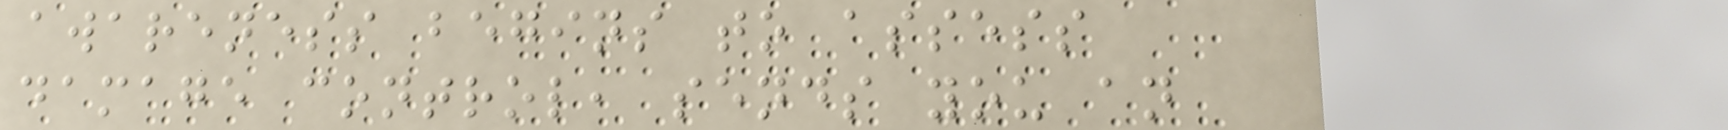awareness begins to assess
damage control, sends you an
